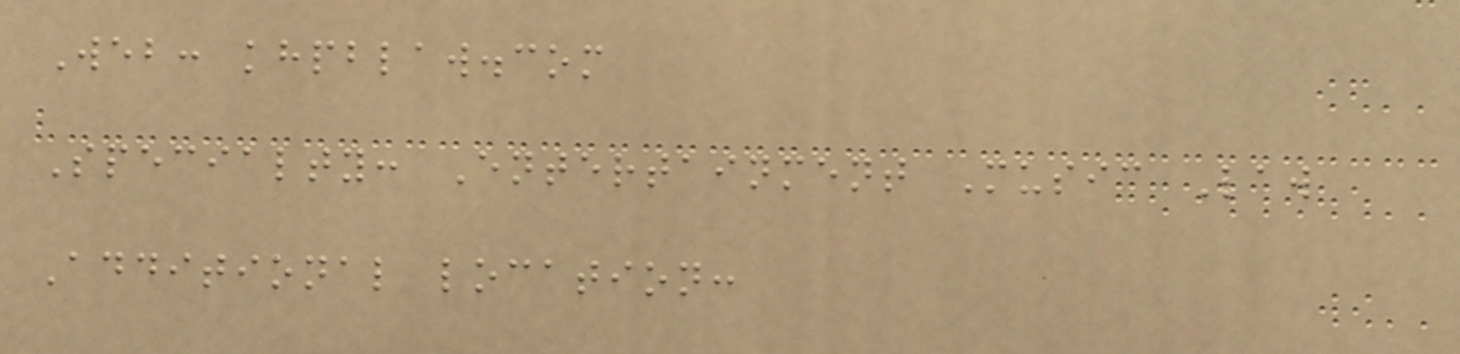Web: khpblaw.com
Specialty: Entertainment Music Law
Additional location:
